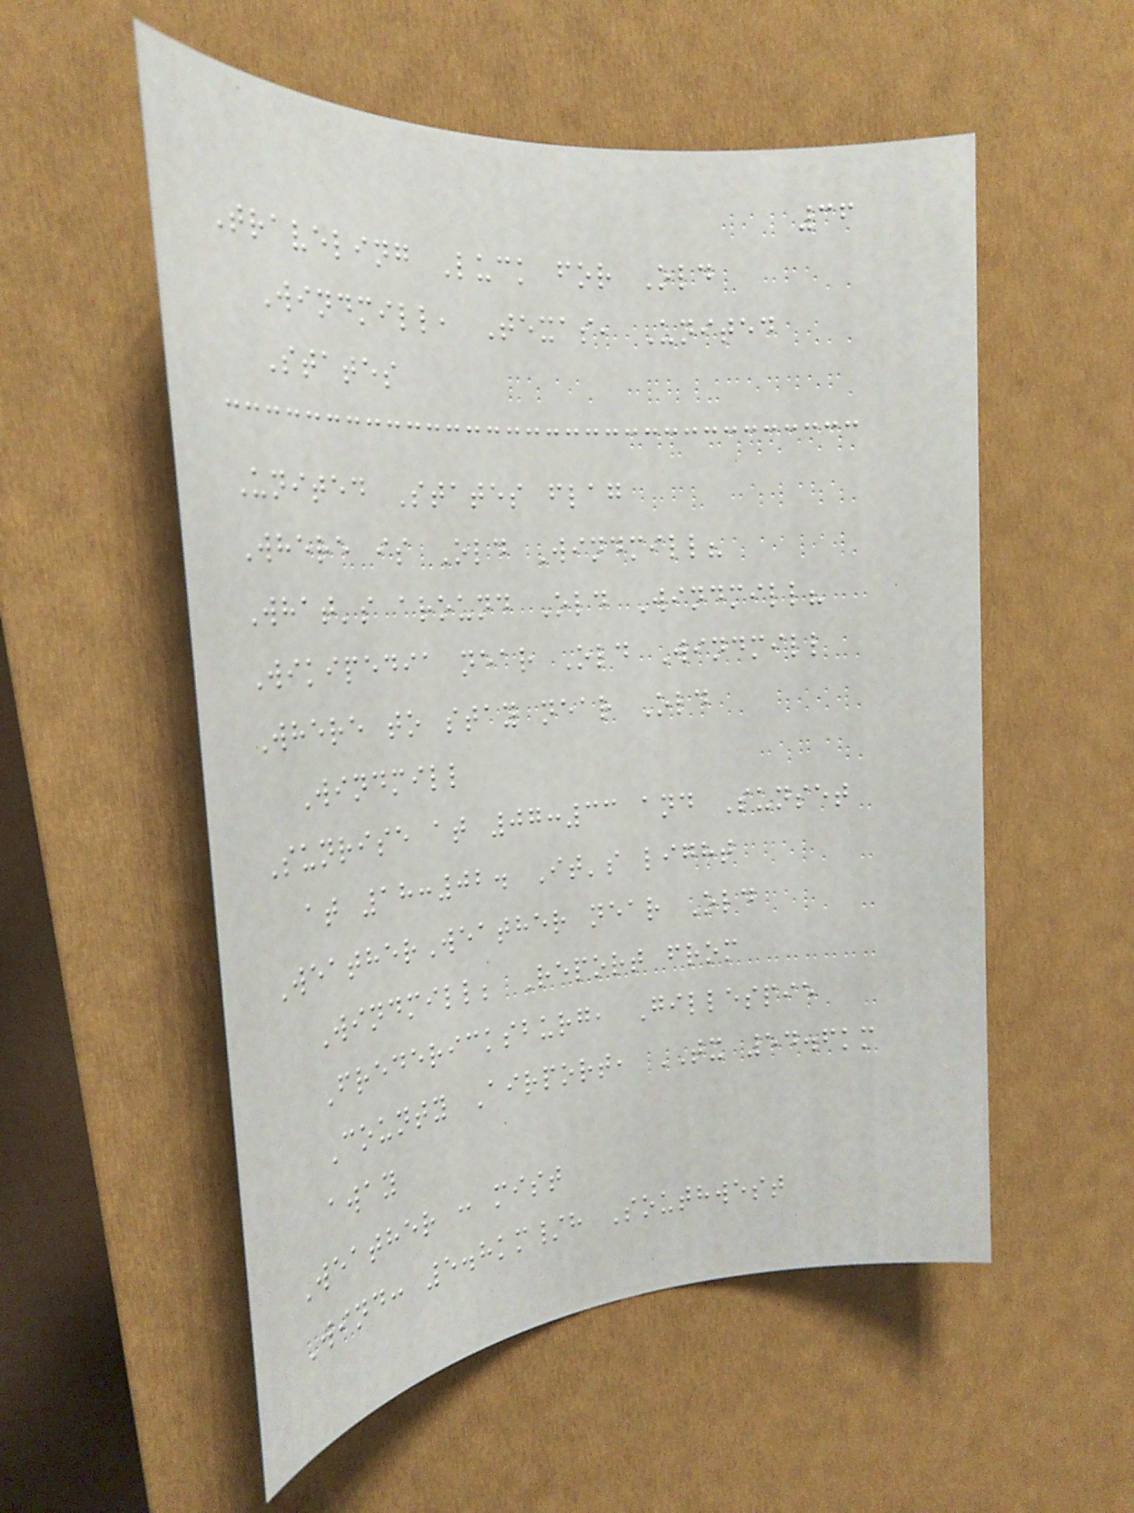36
Traveling Luck for Old
Windmill, Texas, United
States
United States flag
Where is Old Windmill?
What's around Old Windmill?
Wikipedia near Old Windmill
Where to stay near Old
Windmill
Sunrise at 07:33 and Sunset
at 18:02. It's light
WeatherWeather near Old
Windmill; Report from
Fredericksburg, Gillespie
County Airport, TX 54.6km
away
Weather : mist
Wind: 5.8km/h Southwest
